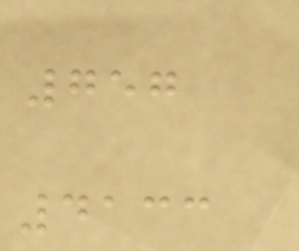757
4133
